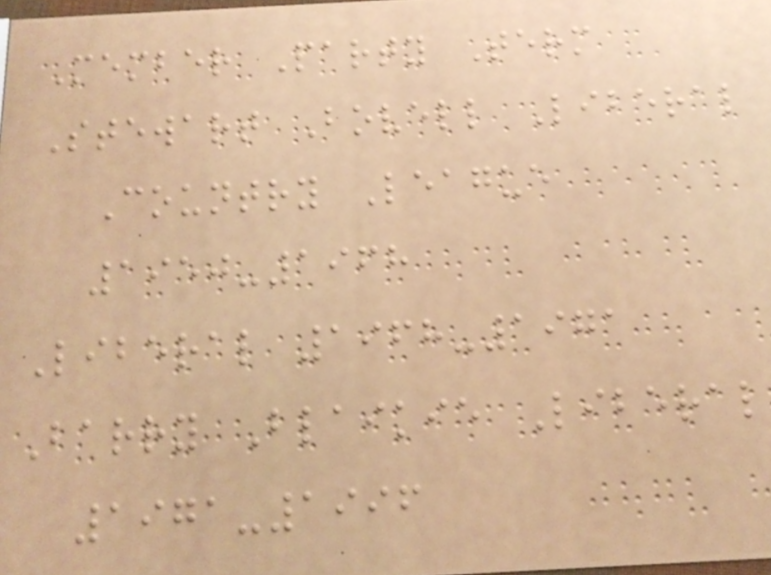Member Party Term
Stewart Bovell Liberal
Country League
1950-1968
Liberal 1968-1971
Barry Blaikie Liberal
1971-1996
